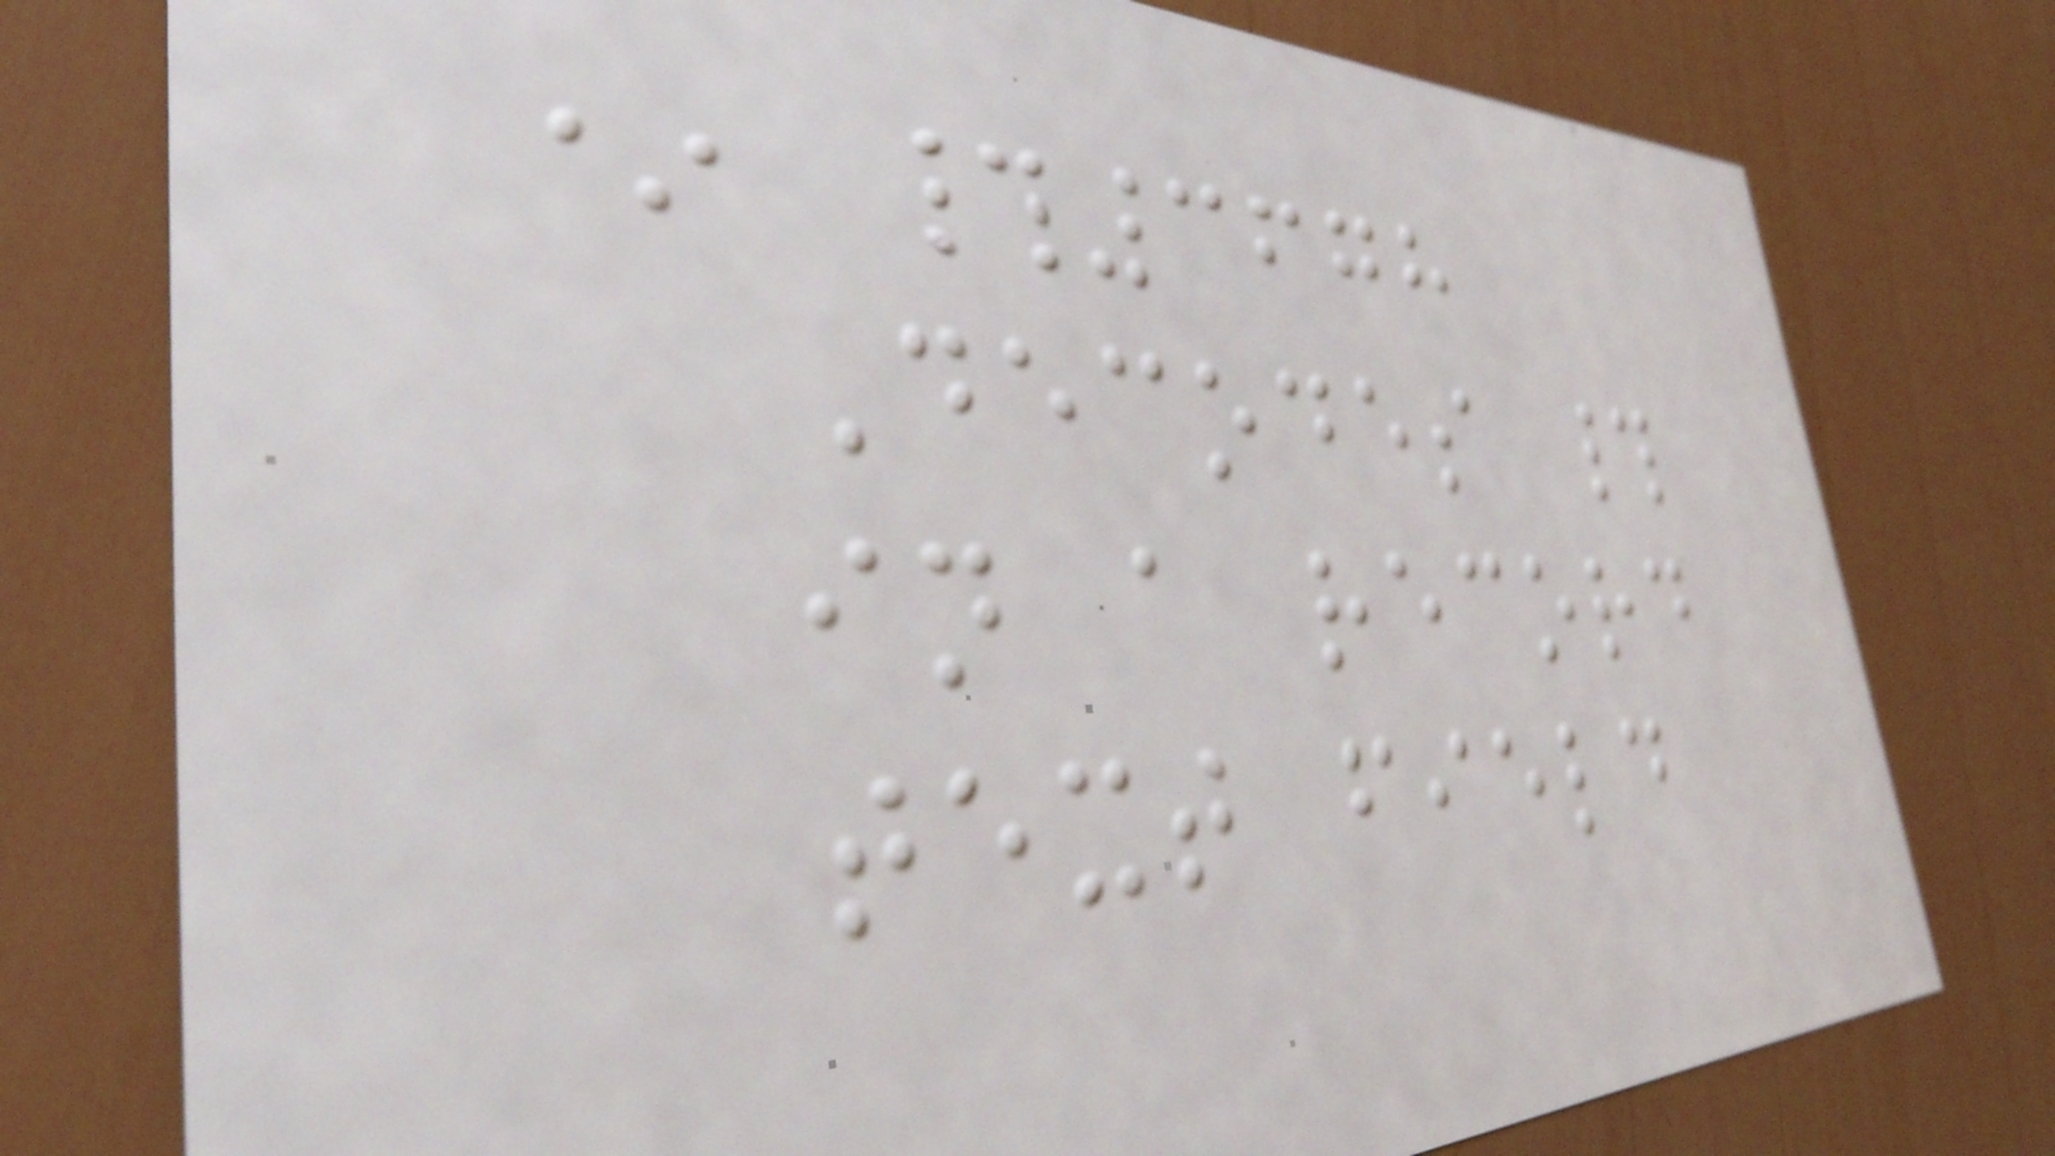* #3678
Decodes #
in a record
text field
